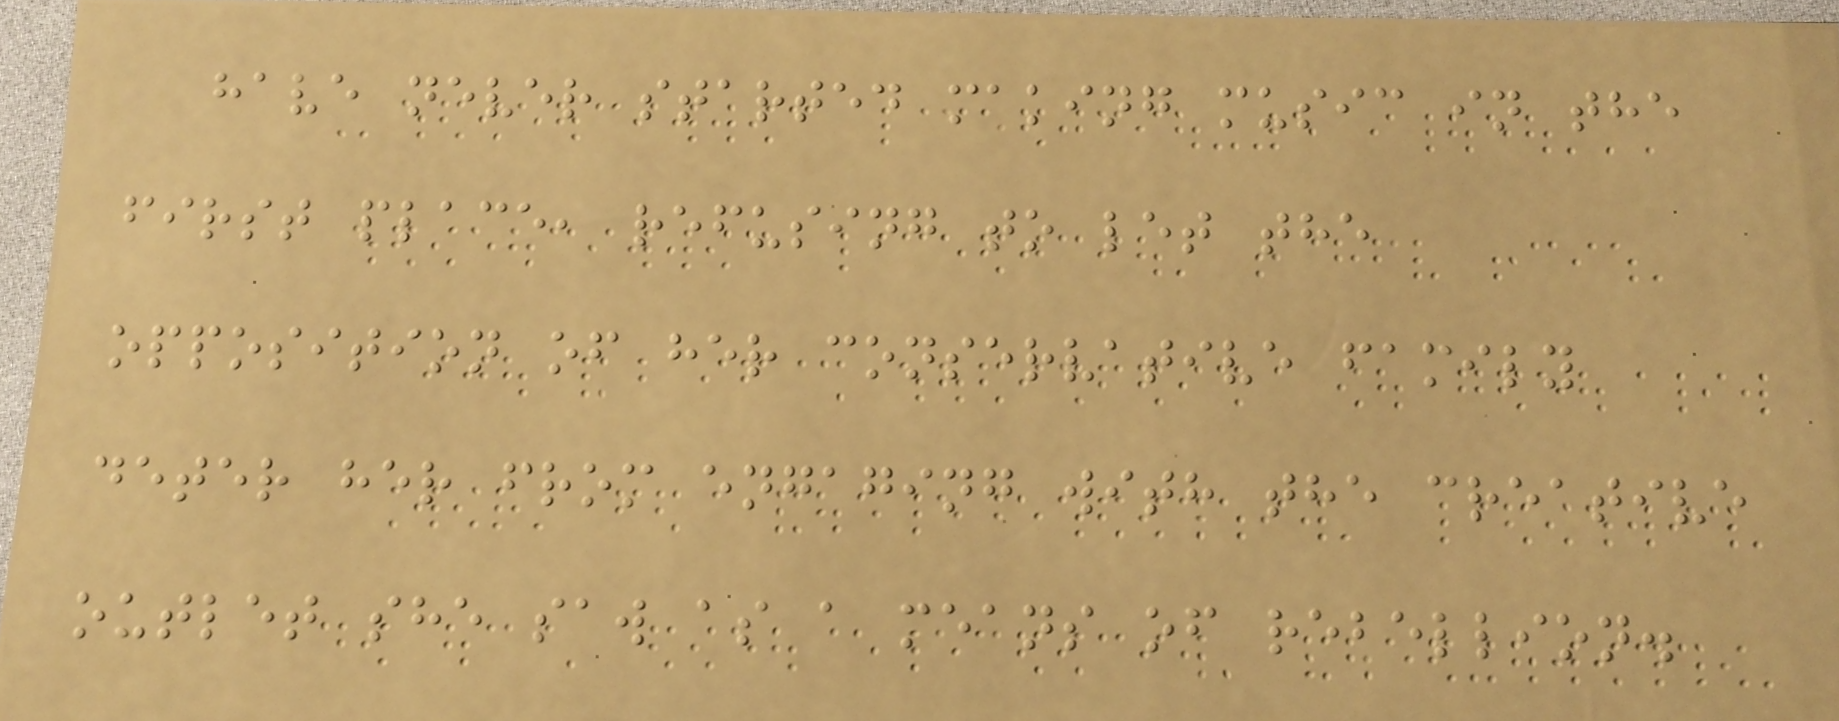have never started making music in the
first place, refusing to let the
opposition of her conservative family
deter her from engaging with the creative
outlet she saw as a means of rebellion.
